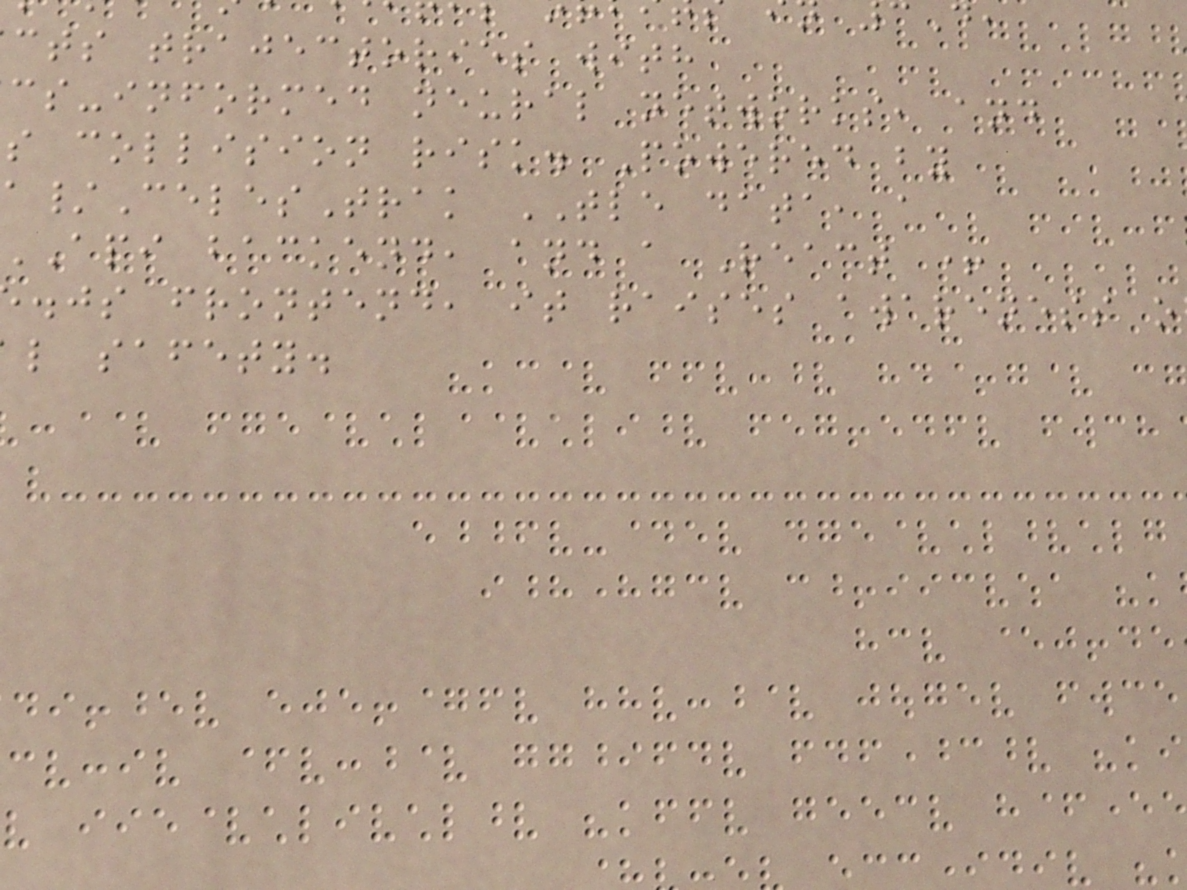cts trajectories with
cs-informed neural networks, and
s collision risk. Powered by
/CelesTrak TLE data, a
api backend, and a React +
.js frontend, it raises awareness o
l safety.
